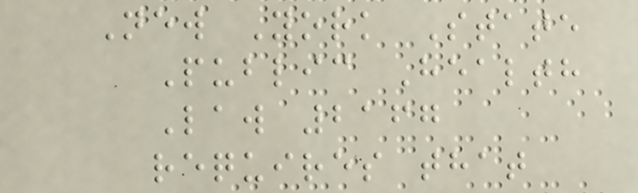New York State
Public Health
Law 2167
requires that
